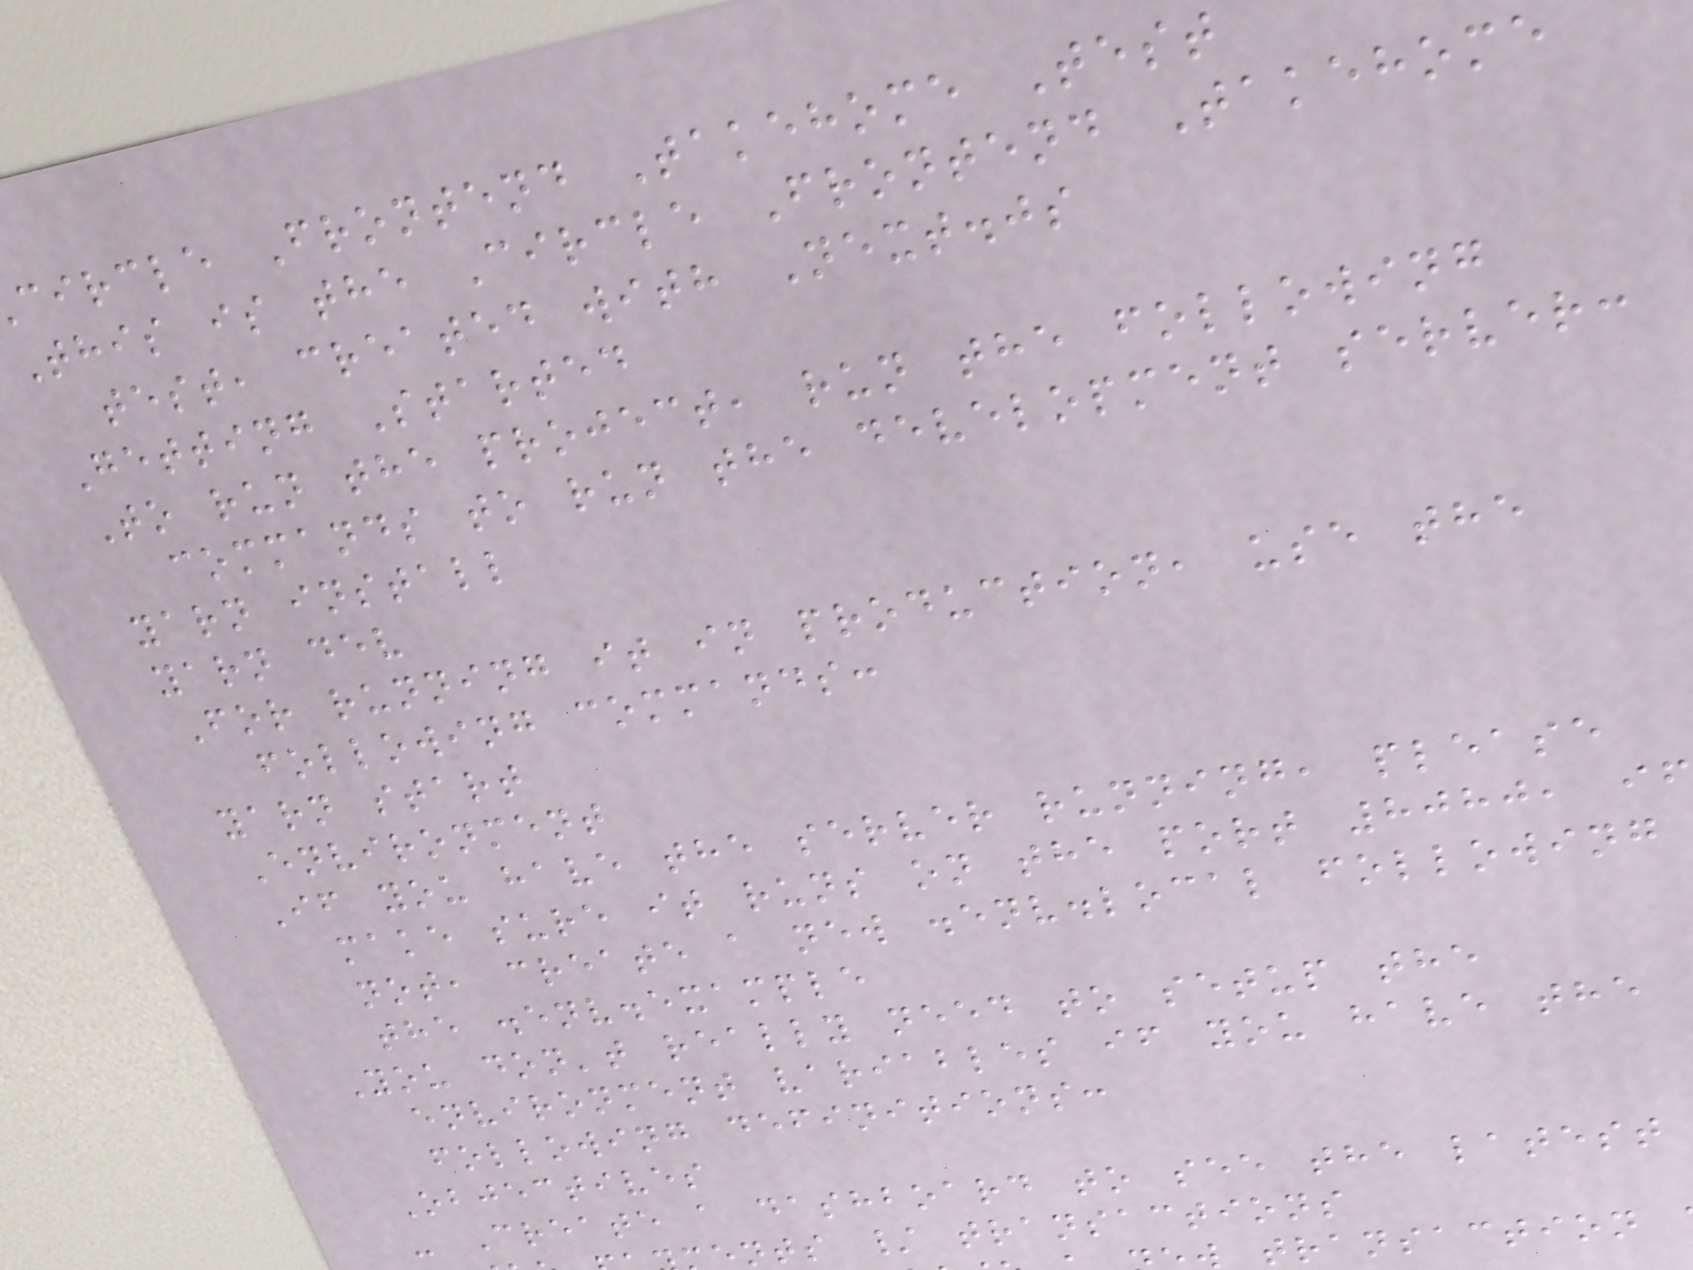circle Frontend Takehome Test
This is the Circle Frontend Takehome
test, created with Next.js
Getting Started
To run the project, run the following
commands to run the development server:
yarn install
yarn dev
For running it in production, use the
following commands:
yarn start
Environment
If you have the server running, please
make sure it runs on the port 8080, if
not, create a new .env.local following
the .env.example
You don't really need to setup the
environment variables if you have the
following definitions:
Objectives
- Create a dashboard to see the latest
nts / transactions
transaction
